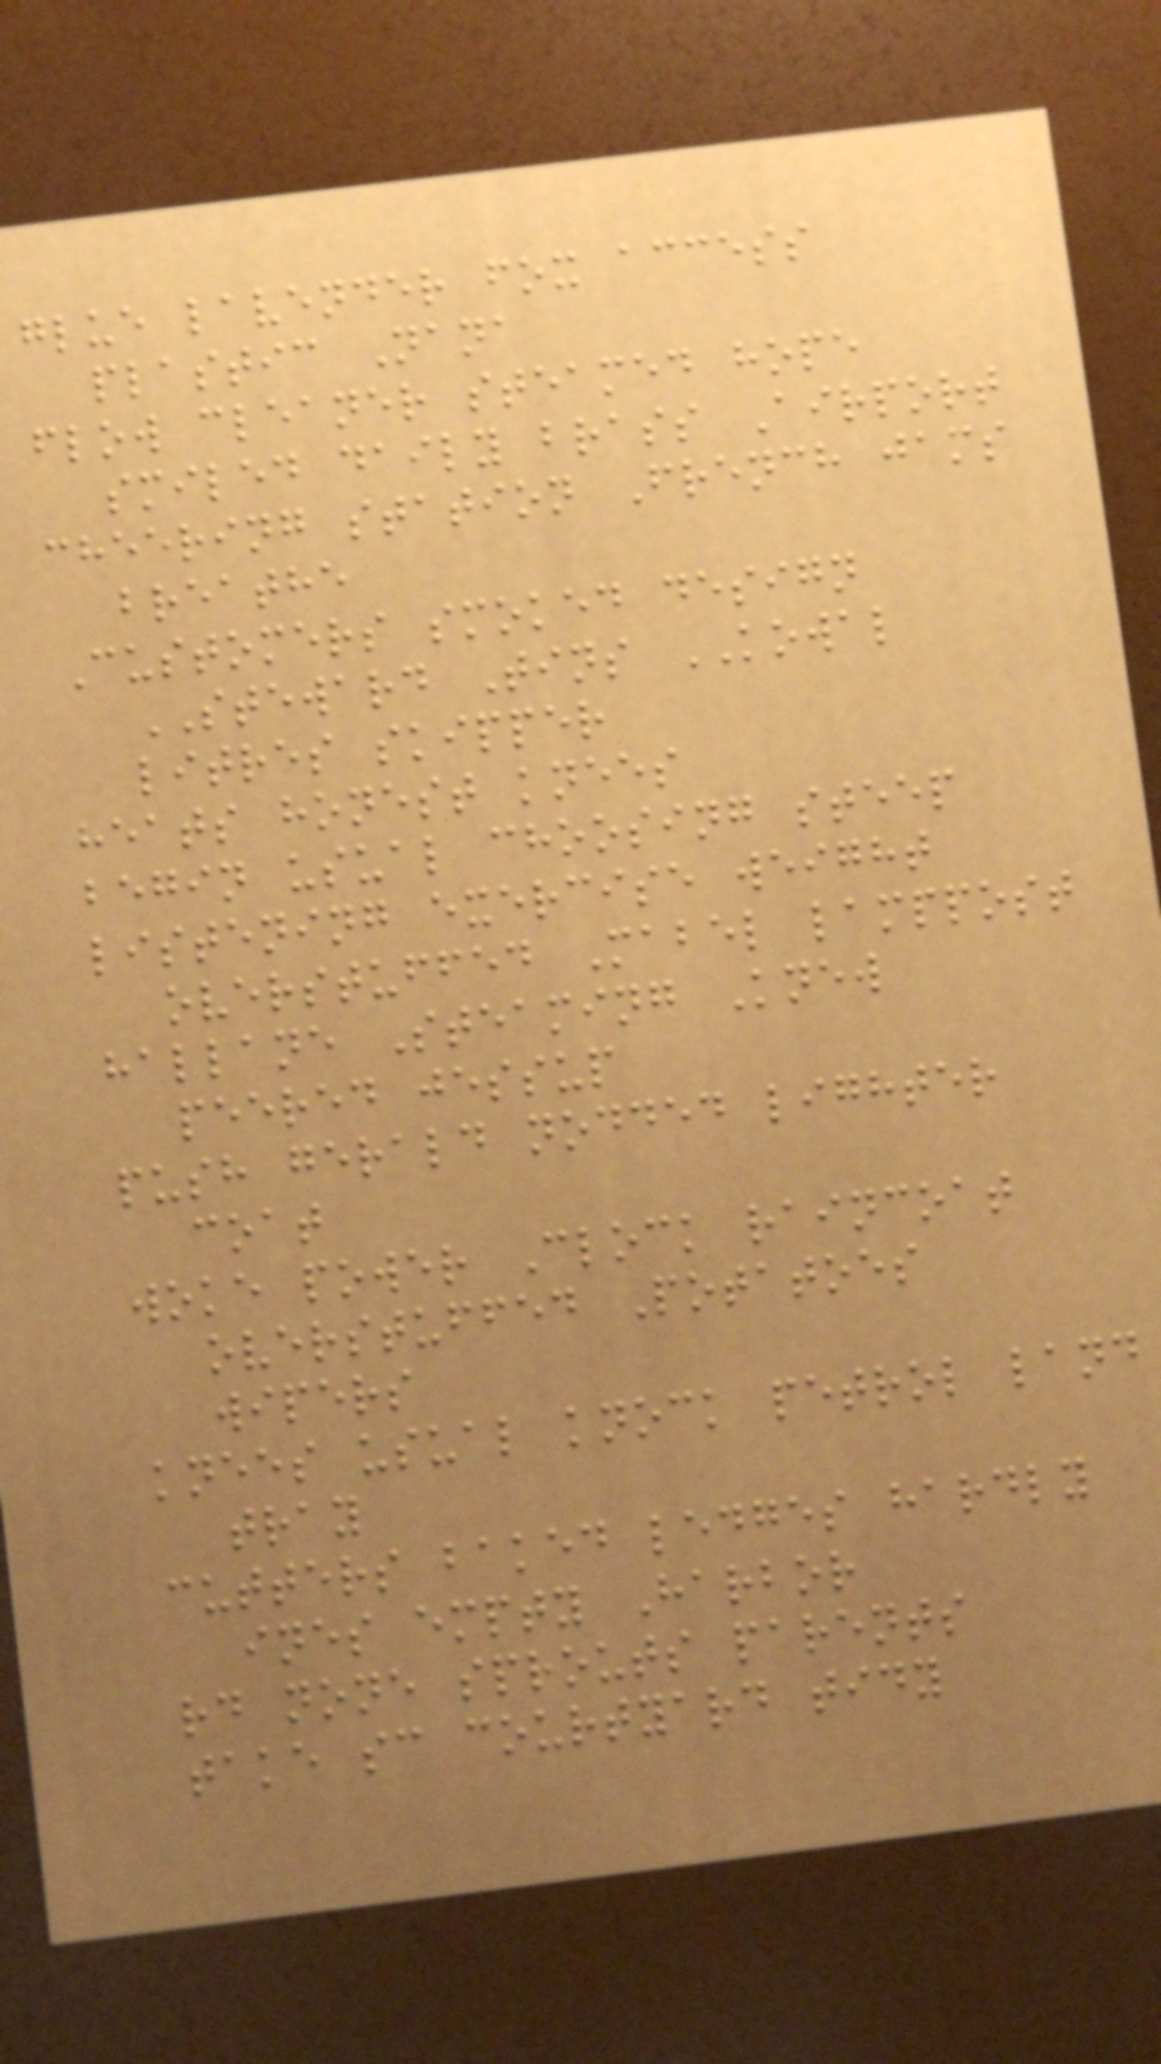glue lavender fox access
plastic Nana
flow cleaner steamed hope
smiled daily brass Airport
cheering station French jams
breathe
Customers smoked design
STEWARD Tins KOWAL
litres skipper
heats honest knees
begin usual choosing steep
listening exercise weight
overstuffed Mabel lamppost
hallane Steaming Knew
peered jessup
push gerald nodded lighter
coat
woke power Clock raincoat
overstuffed Potatoes
wipers
knees usual knock petrol land
tray
cutters baked ledges hardly
ines empty Harbor
rd none sprouts parents
take sc courtyard tidy
